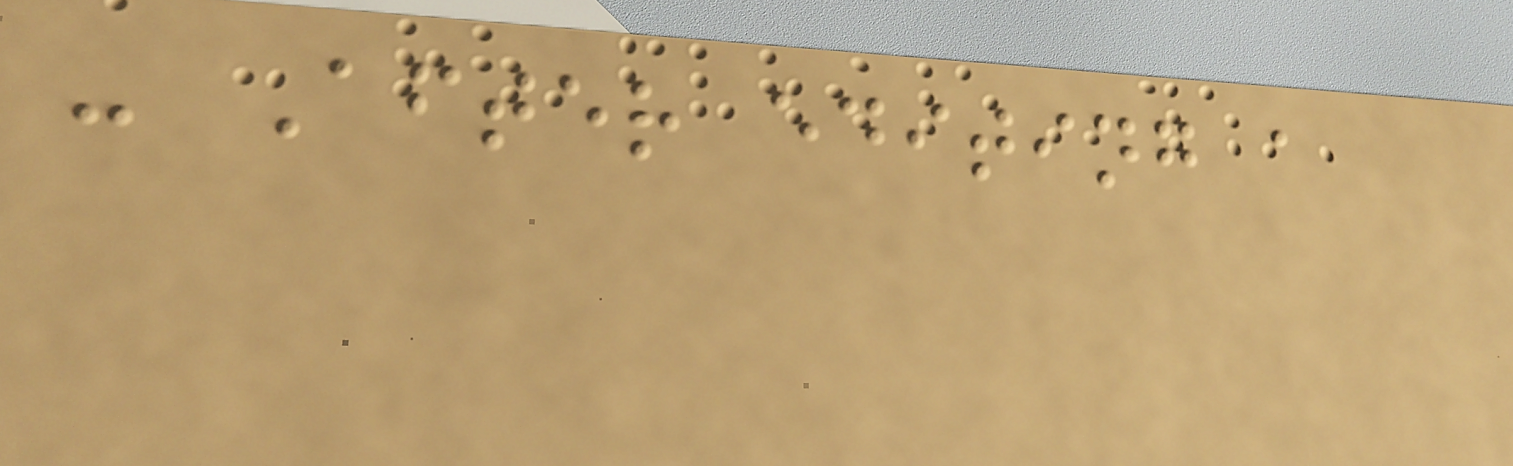- After editing a
